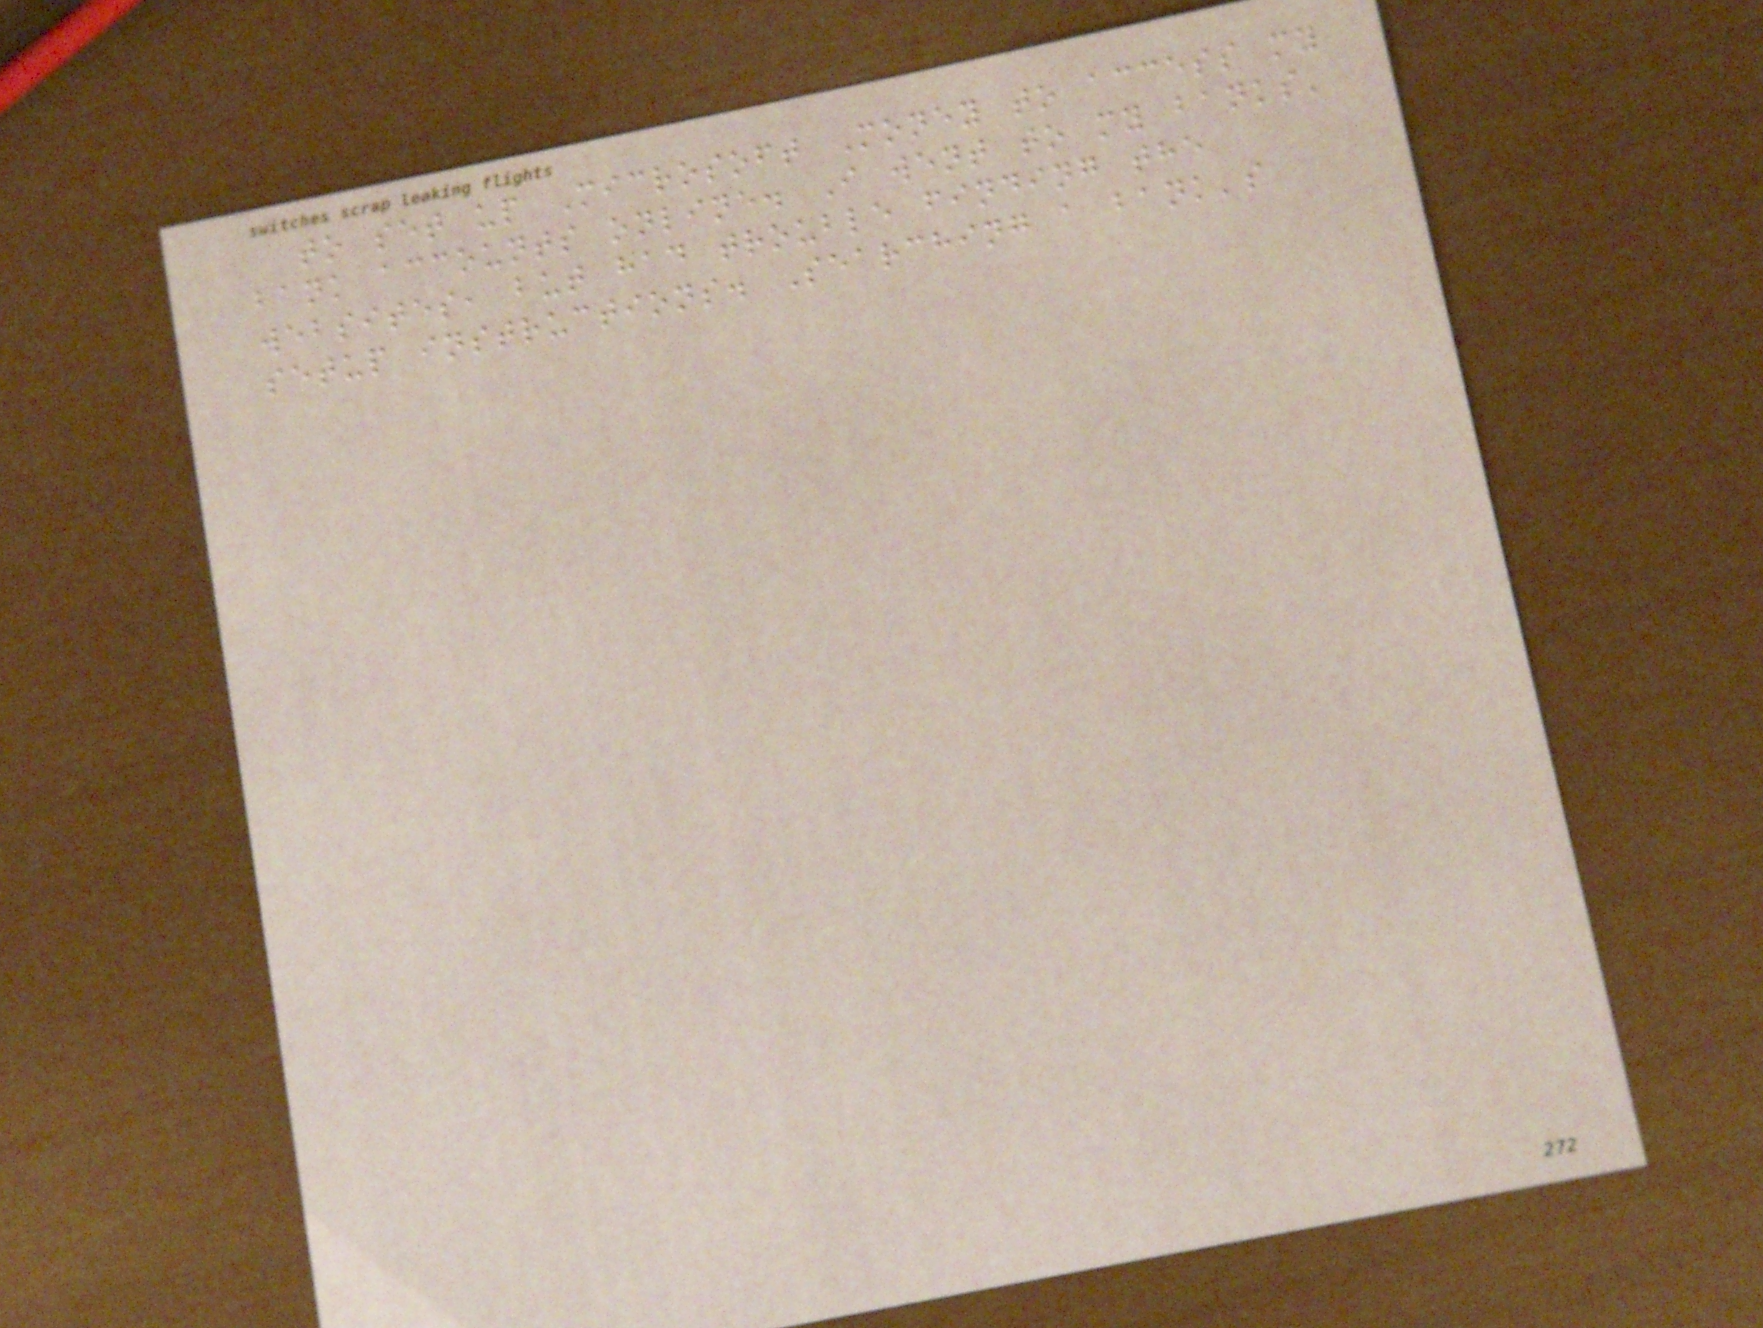to set up Microsoft Money to access my
bank accounts online. I went to my banks'
websites, but had trouble finding the
setup instructions. Searching a bank's
